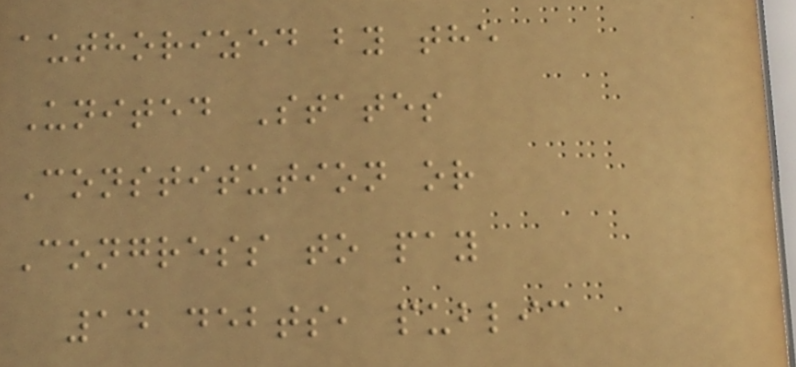authorized by the
United States
Constitution or
Congress to pay
14 debts, public
